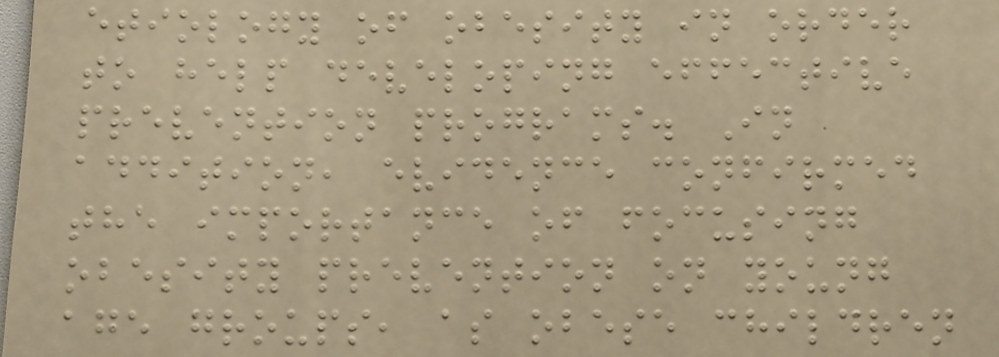etiology of obesity in order
to help developing effective
prevention programs. In
addition, evidence confirmed
the importance of focusing
obesity prevention on young
age groups, as obese children
